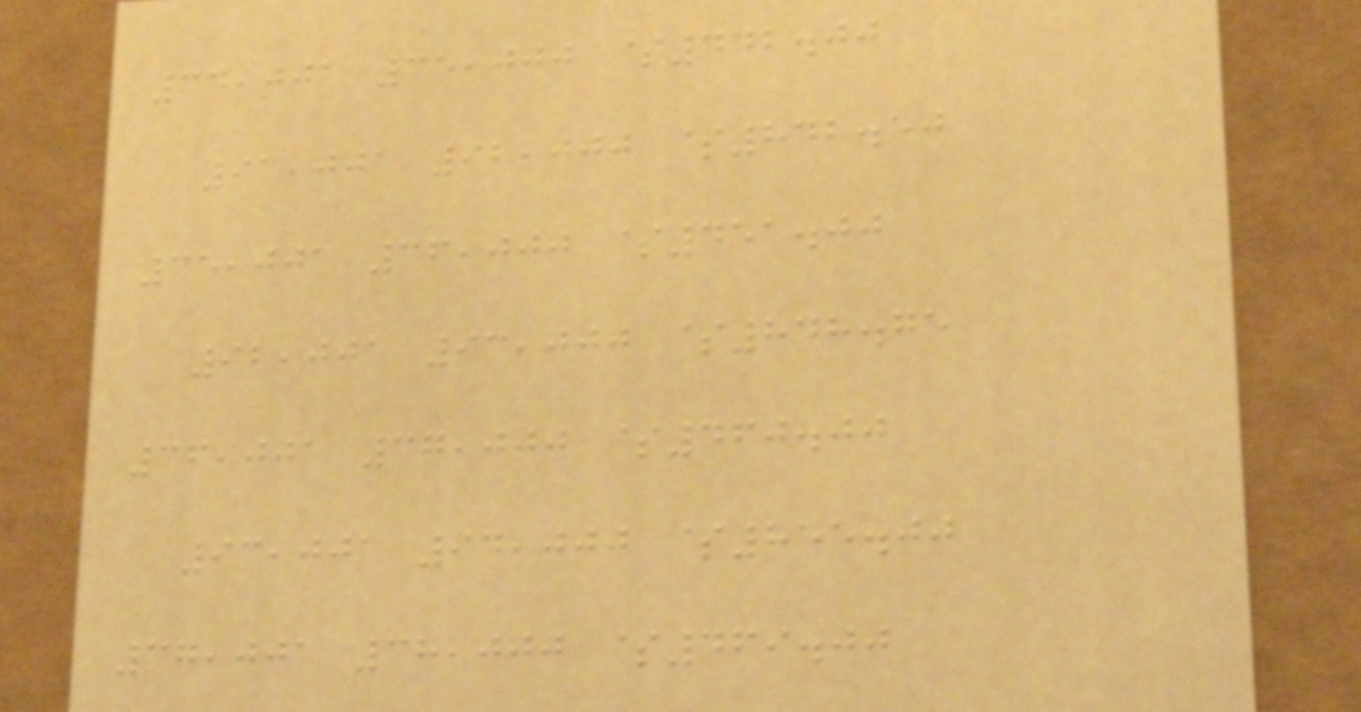34,001 35,000 $442.00
91,001 92,000 $842.50
35,001 36,000 $451.00
92,001 93,000 $848.75
36,001 37,000 $460.00
93,001 94,000 $855.00
37,001 38,000 $469.00
